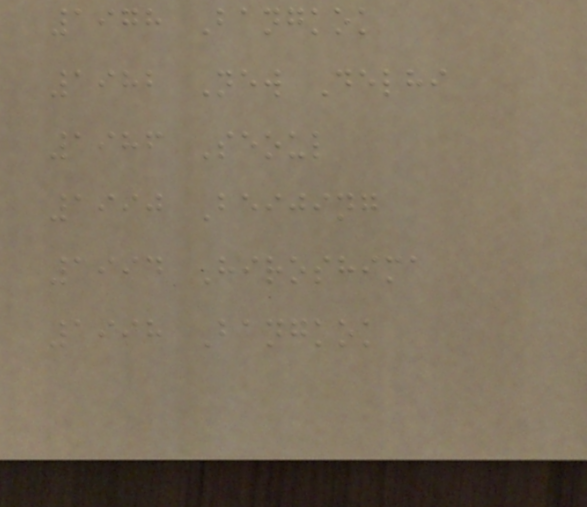1978 Bangkok
1982 New Delhi
1986 Seoul
1990 Beijing
1994 Hiroshima
1998 Bangkok
